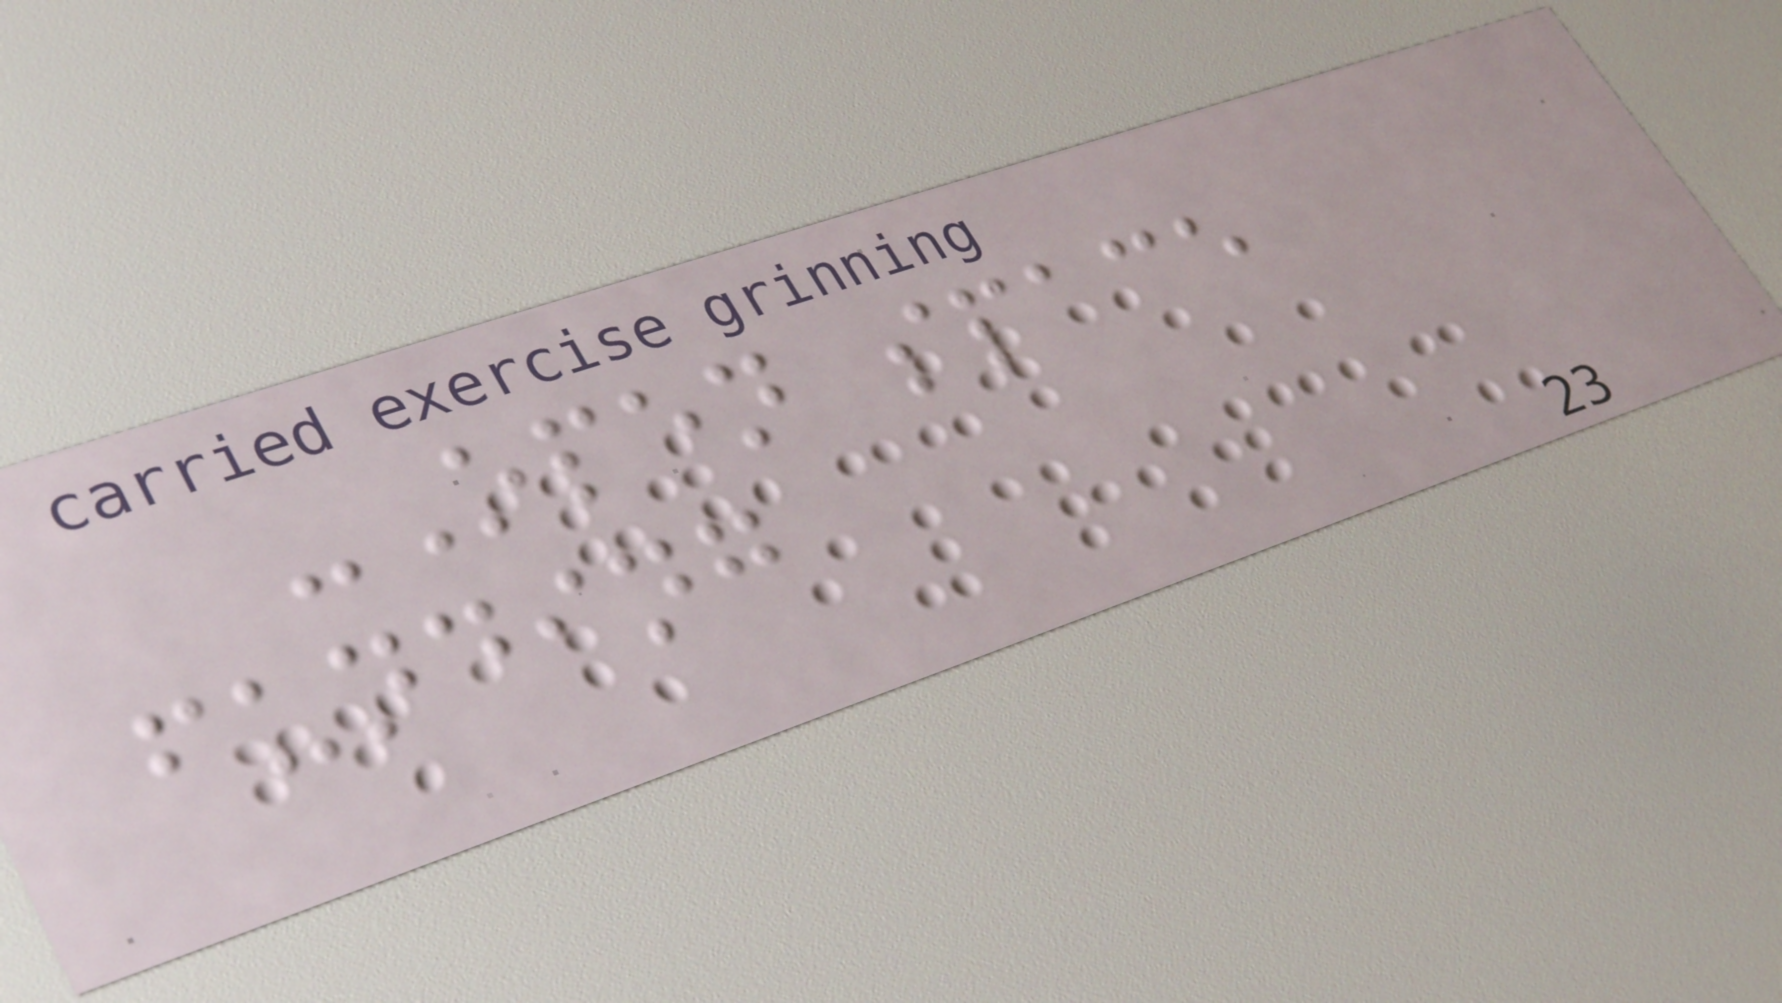-Open space
funding
